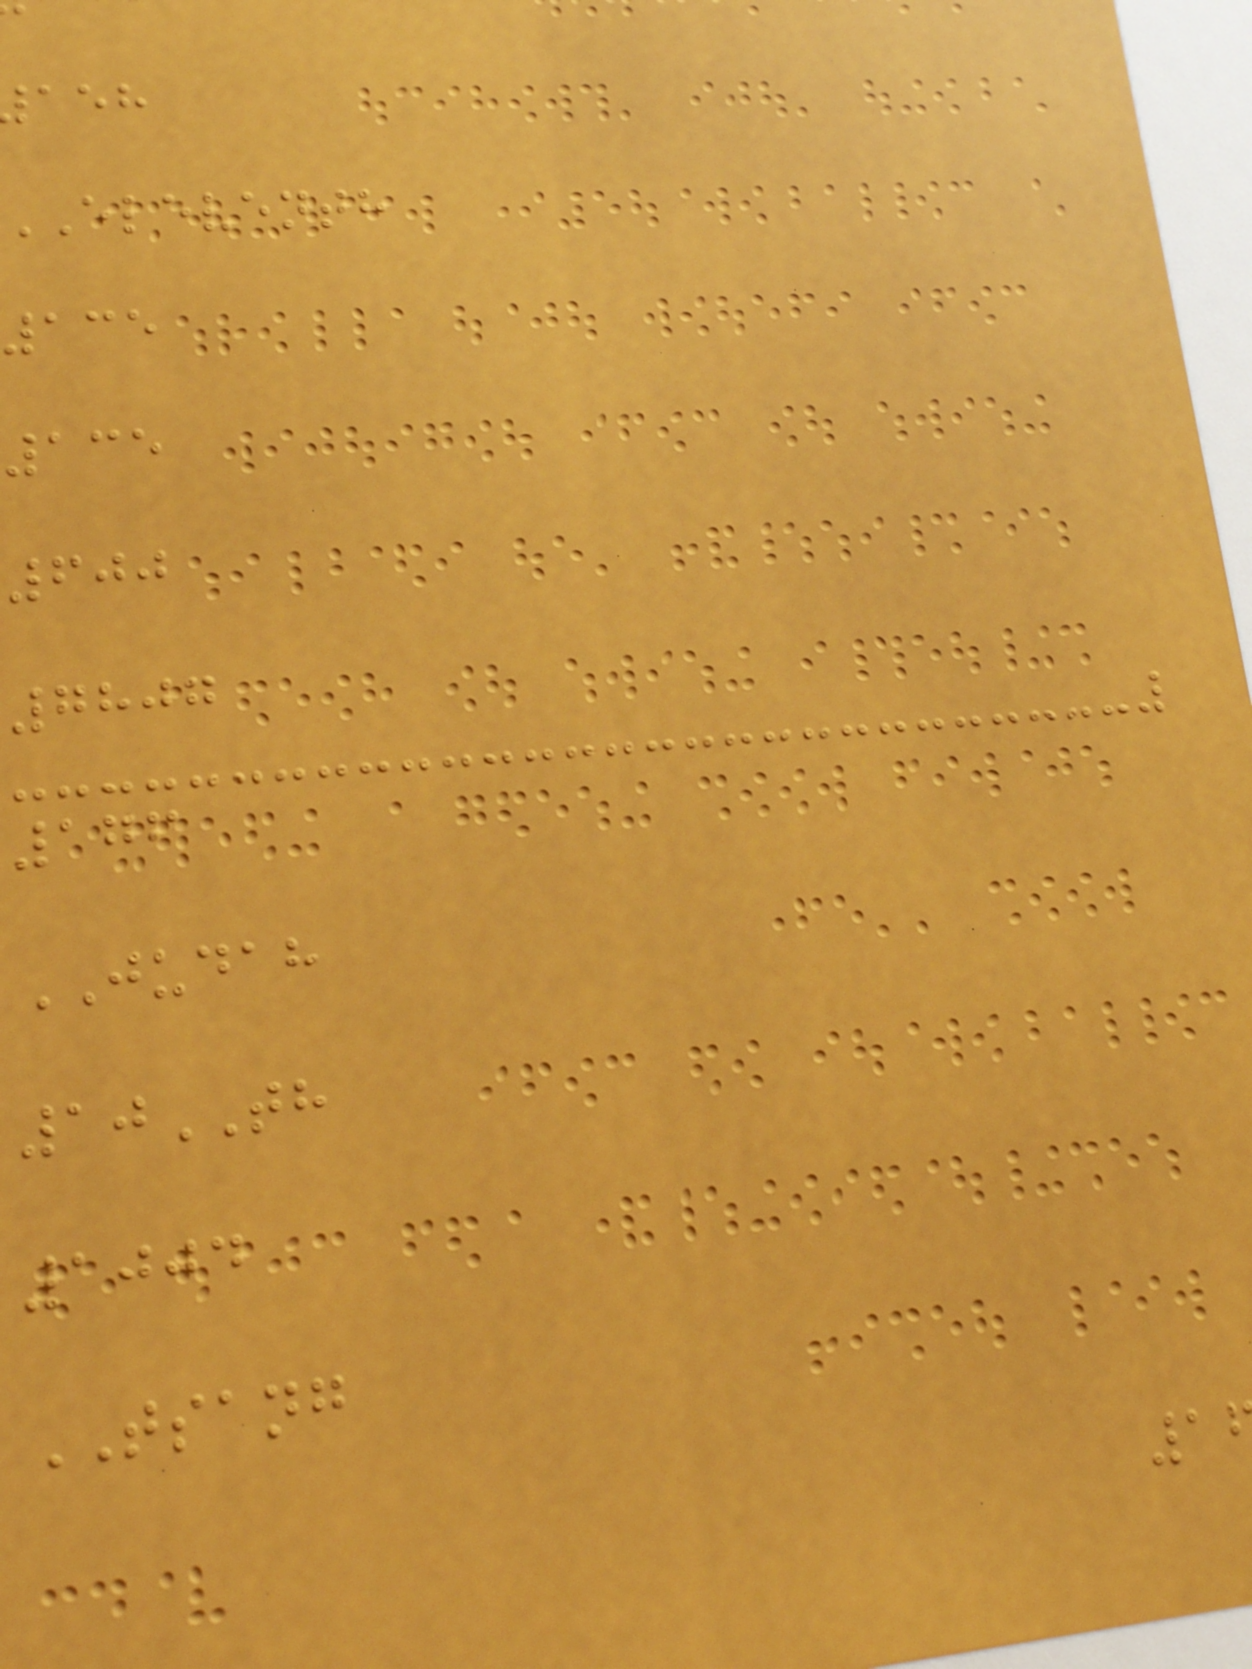eleventh
135
135
600
7807
176
JUDAH
10TH
1004
TSANG
